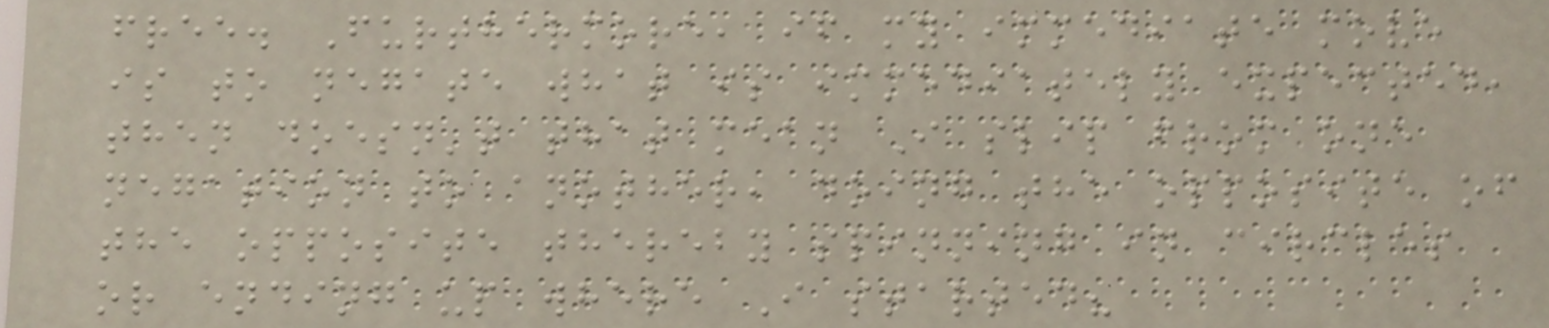free. Furthermore, if my immediate move
is to negate what is immediately expected,
then doesn't that mean I slip from one
negation to another, doing the opposite of
the opposite thereby spinning in circles
or ending up where I started?
